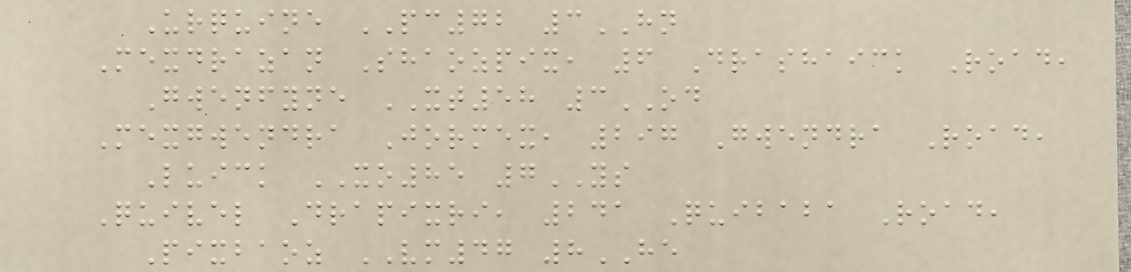Urquine PC72 3HN
Mexdrazan Shaozpix, 6 Drashaick Road,
Gwenfyne XT58 3OD
Mexgwendra Jormex, 297 Gwendra Road,
Luick XO85 7YS
Quivel Drapixri, 241 Quibaba Road,
Pixbaoz VM47 8HE
